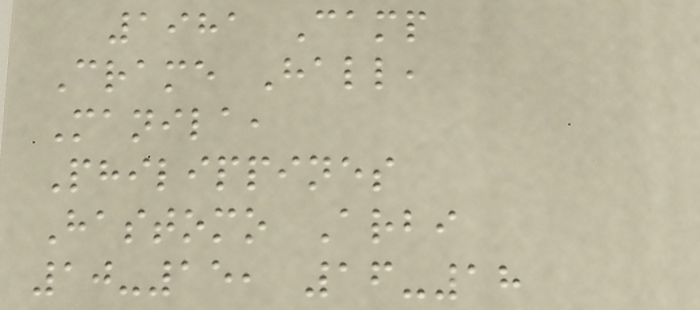1981 Camp
Crame Hall,
Manila,
Philippines
Hastomo Arbi
10-15, 16-18
